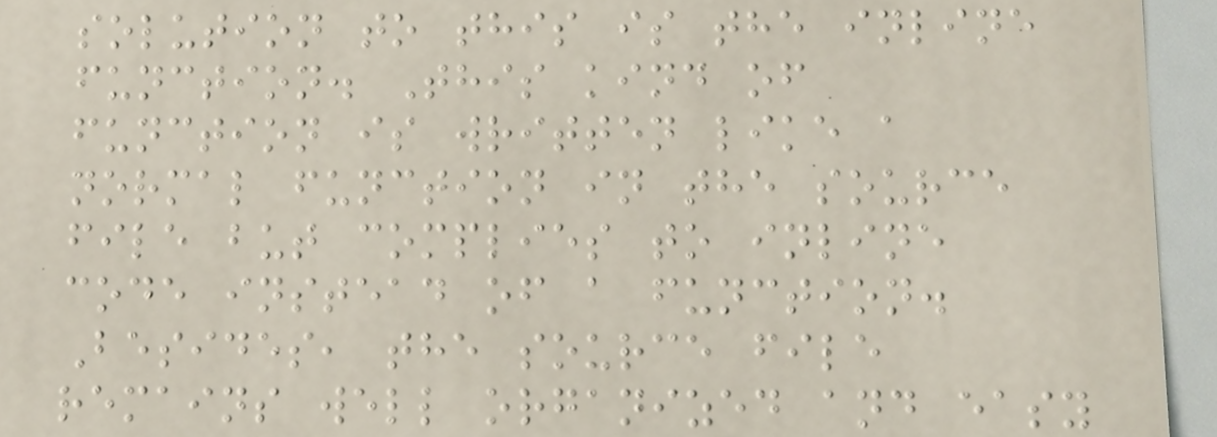solution to this is the inline
function. This kind of
function is written like a
normal function in the source
file but complies to inline
code instead of a function.
Besides, the source file
remains well organized and easy
